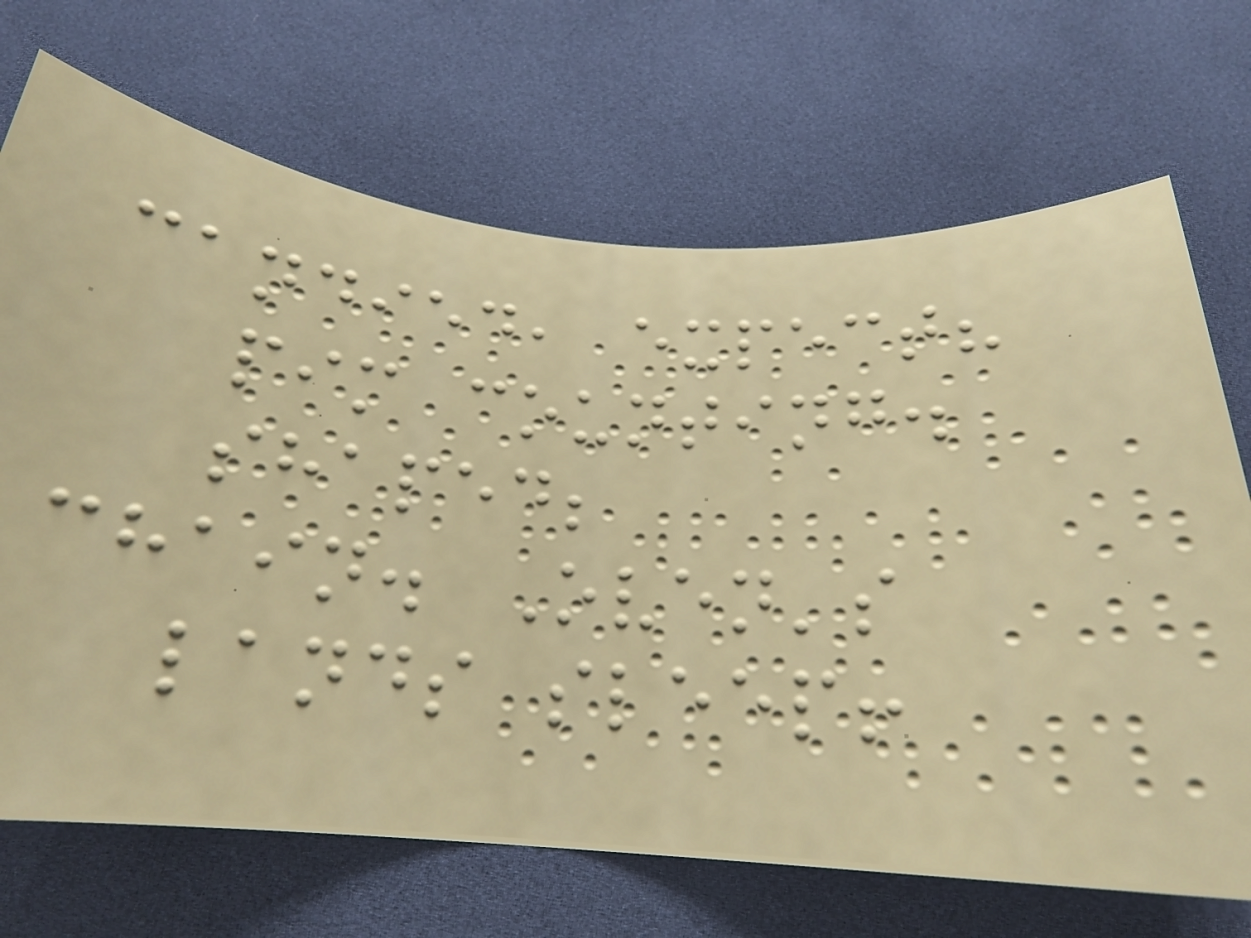candied, expect?
pim counting.
shaped;
chain. Oven's
lands sleep!
